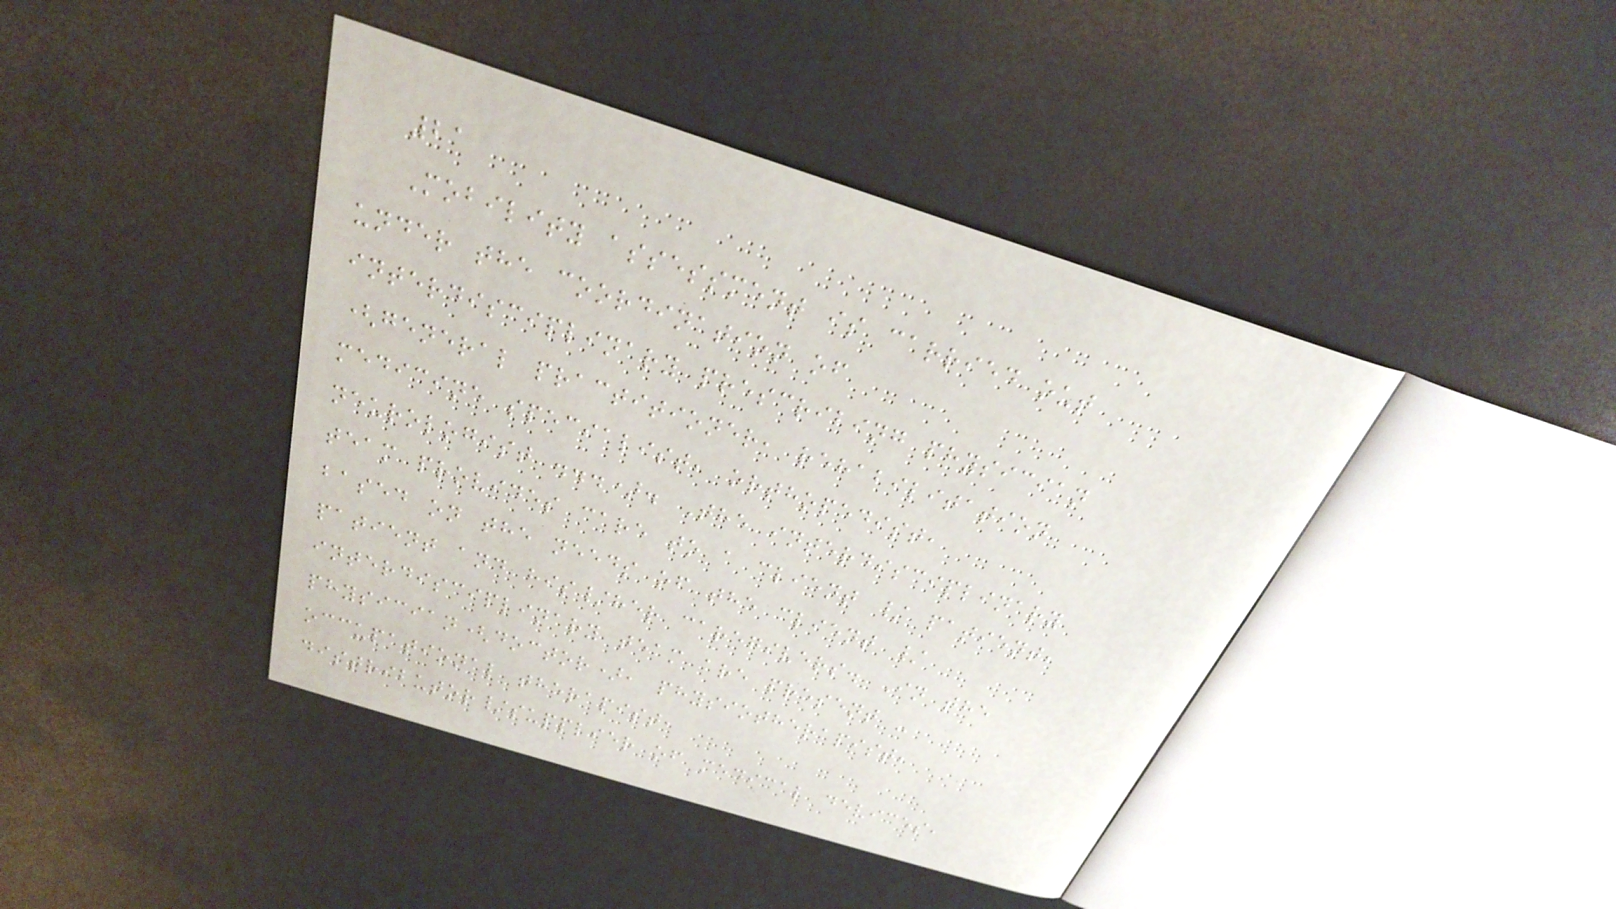21
Mobility assessment is carried out
under the coordination of
interdisciplinary prescribing physician
(general practitioner, rehabilitation
medicine specialist, orthopedist,
neurologist ...). The interdisciplinary
team provides care to a client / patient,
based on the needs of the client /
patient and his/her caregivers. In the
interdisciplinary team are present -
physician(doctor), physiotherapist,
occupational therapist,
distributor/supplier of medical devices,
